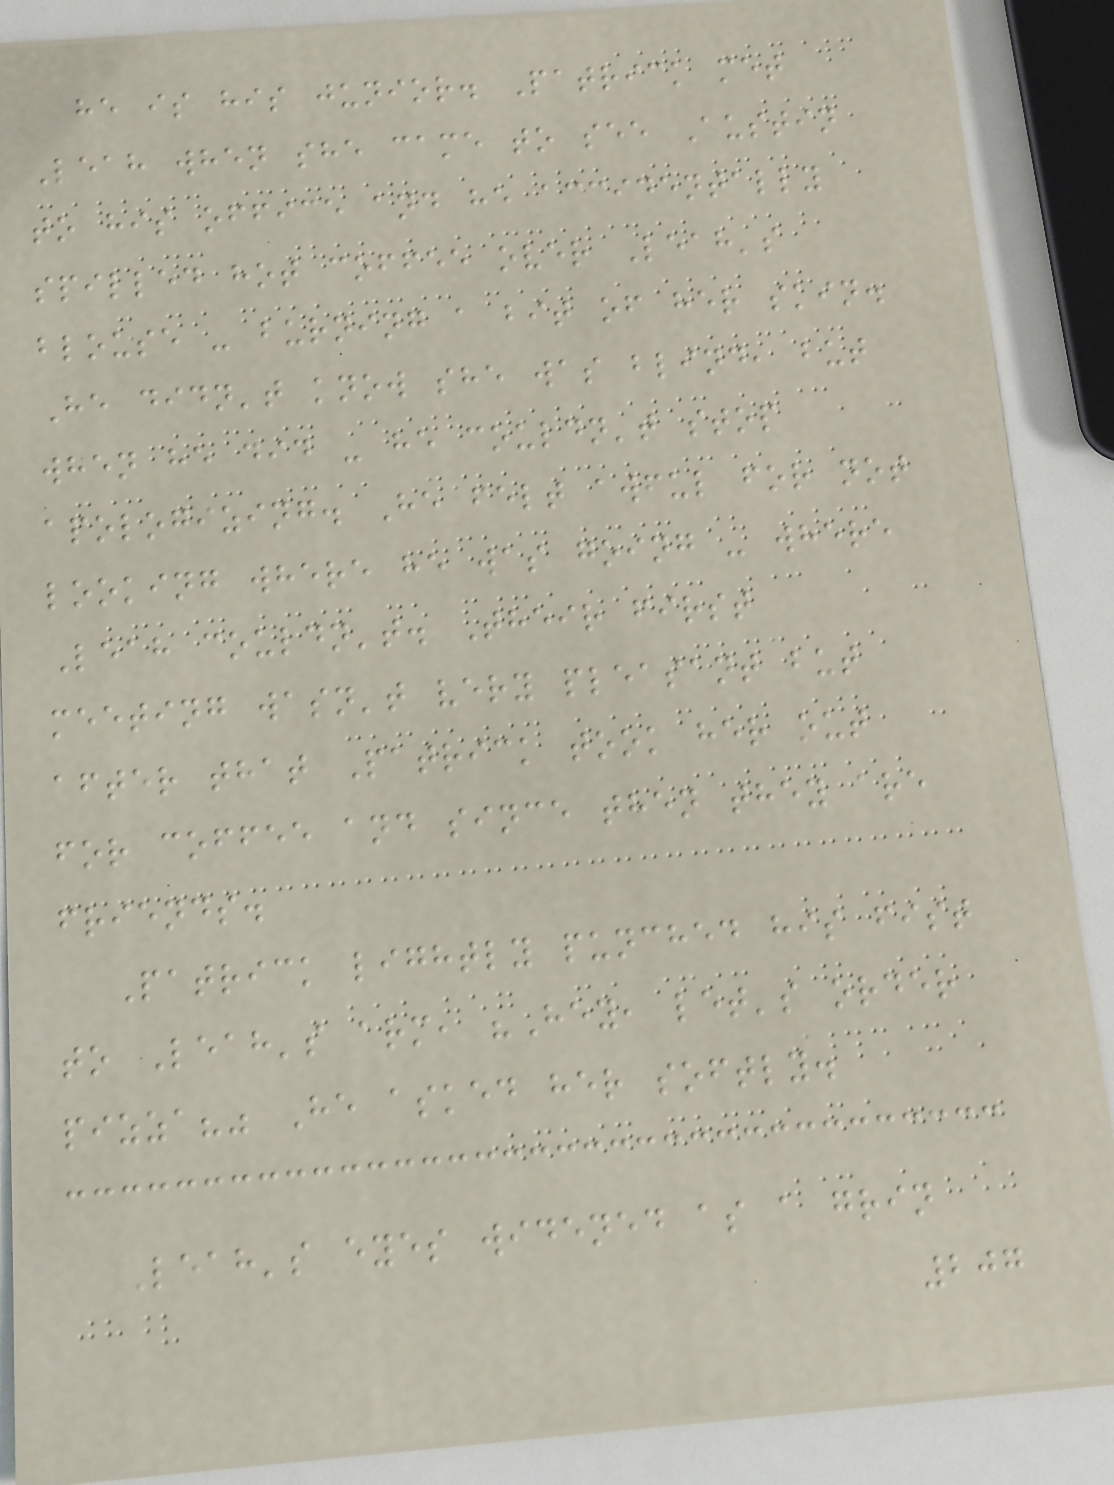he is his junior. Patrick met
Leah when she came to see Austin
to his office and he accidentally
spilled hot coffee over Leah's
blouse - burning a bit of her skin.
He didn't know she was blind, but
when he did - he couldn't stop
apologizing. He felt awful for not
looking where he was going - where
Leah couldn't. Their first
meeting wasn't very pleasant but
after that Patrick took her out
for coffee and since then they are
friends.
Patrick lightly punched his fist
to Leah's arm, "Hey, let's order
pizza?" He asked her softly.
Leah's eyes widened as a grin
207
